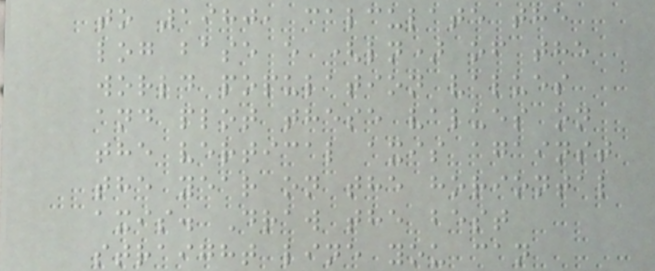to 1980, calculate the
log base e (ln) of the
world population values
and plot these values on
the vertical axis against
the year on the horiontal
axis. Draw the best
straight line you can
